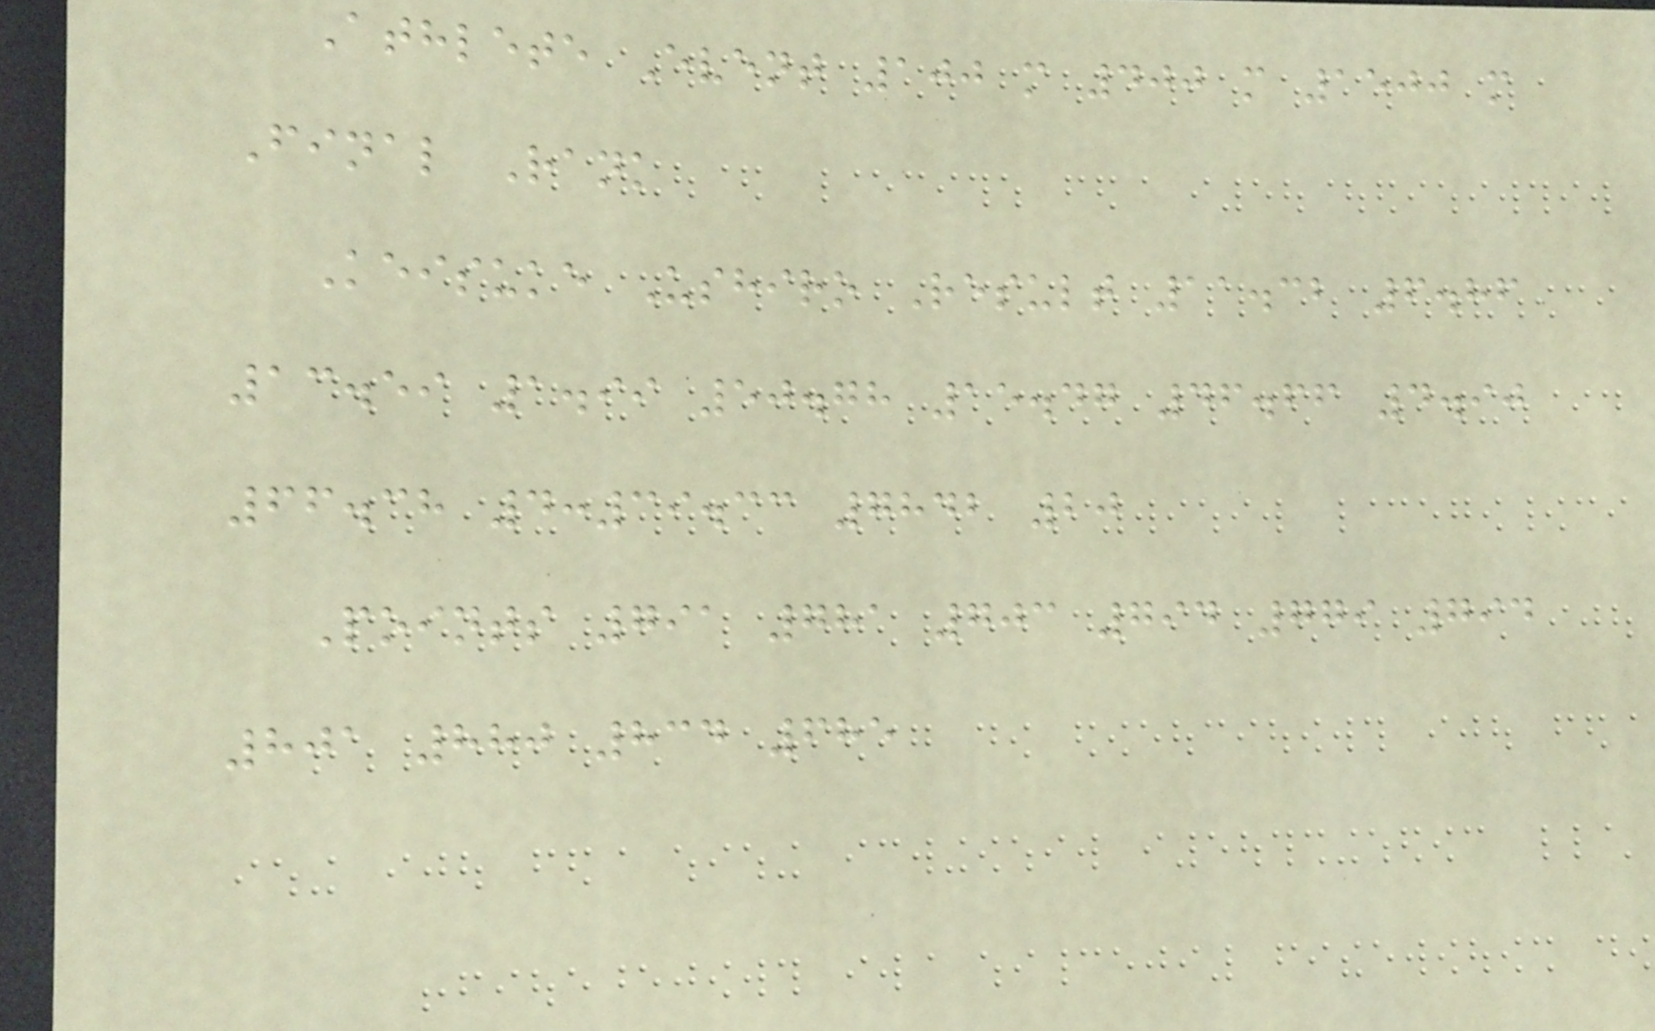Athlete Event 100 m 400 m 1500 m
Final Rank
Keisuke Ushiro Result 11.32 6.86
13.59 1.99 50.78 15.47 46.66 4.90
66.38 4:39.33 7842 20
Points 791 781 703 794 779 794
801 880 834 685
